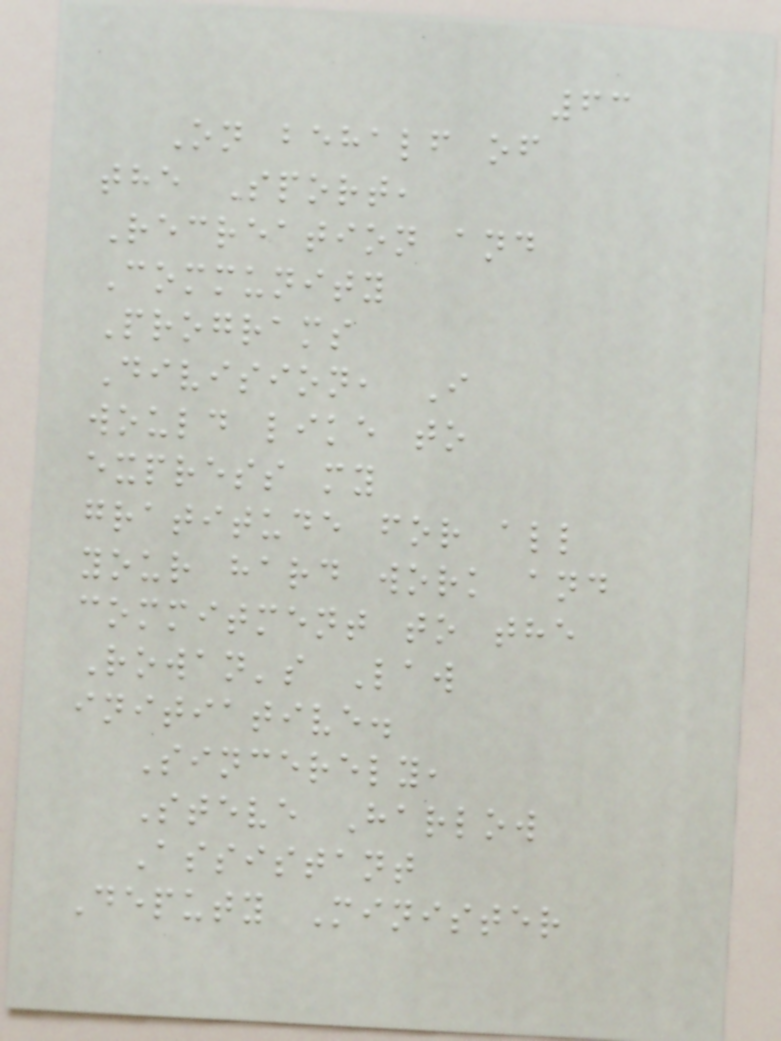63
On behalf of
the Sport,
Recreation and
Community
Programs
Division, I
would like to
express my
gratitude for all
your hard work and
commitment to the
Rowan's Law
initiative.
Sincerely,
Steve Harlow
Assistant
Deputy Minister
